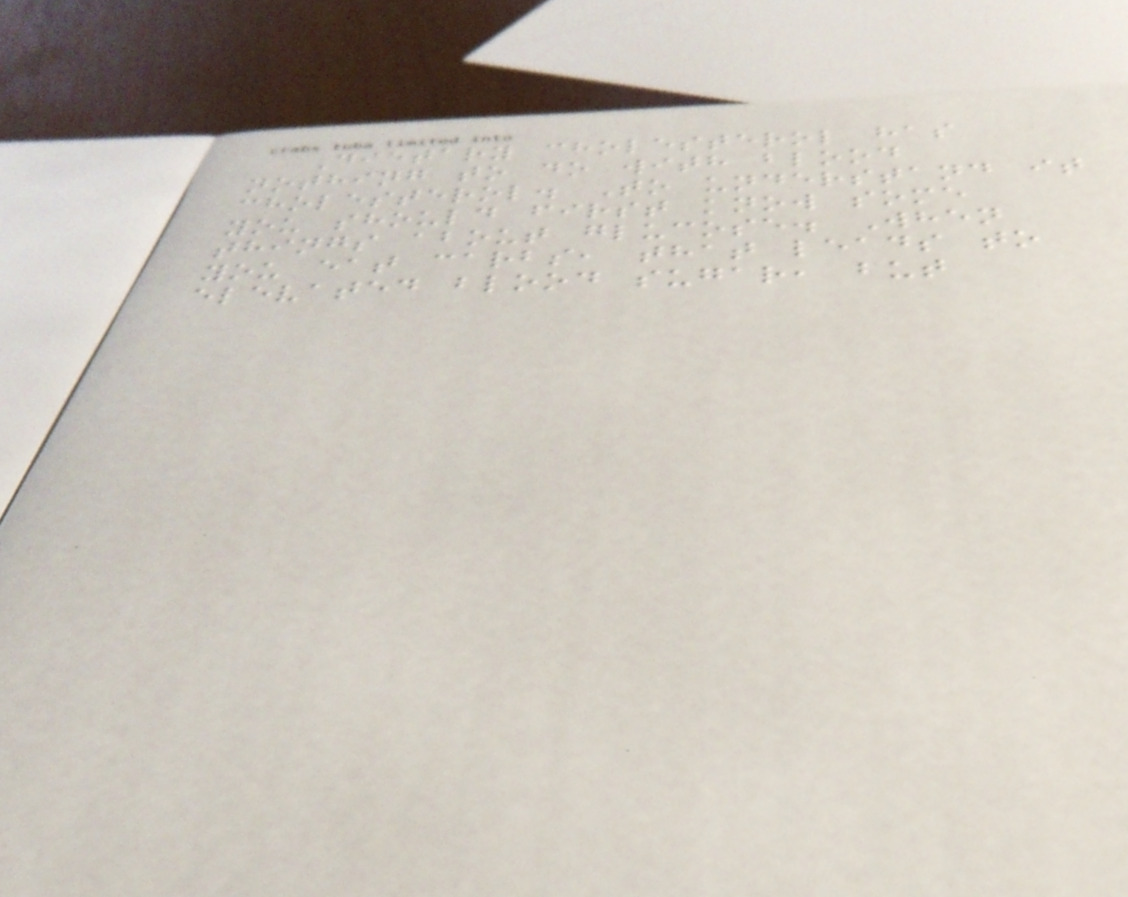Dietary cholesterol has
nothing to do with blood
cholesterol. To understand it
you should first know some
things about glucose. When
you eat carbs, that leads to
elevated blood sugar, but
